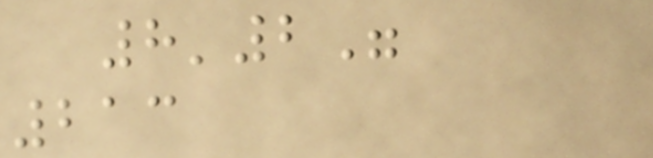8'2"
213
